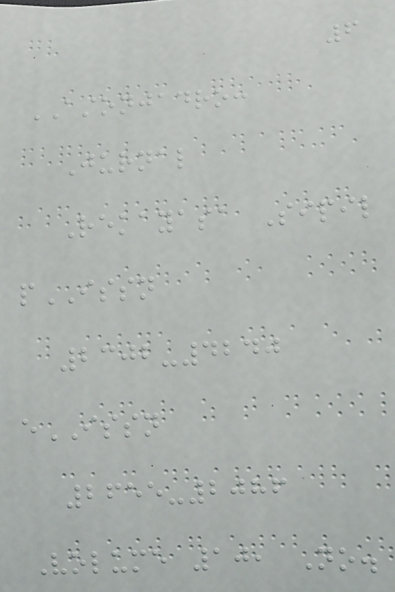6
ASTONJADRO:
Jurnal
Rekayasa Sipil
pISSN
2302-4240
eISSN
2655-2086
Volume 10, No.
